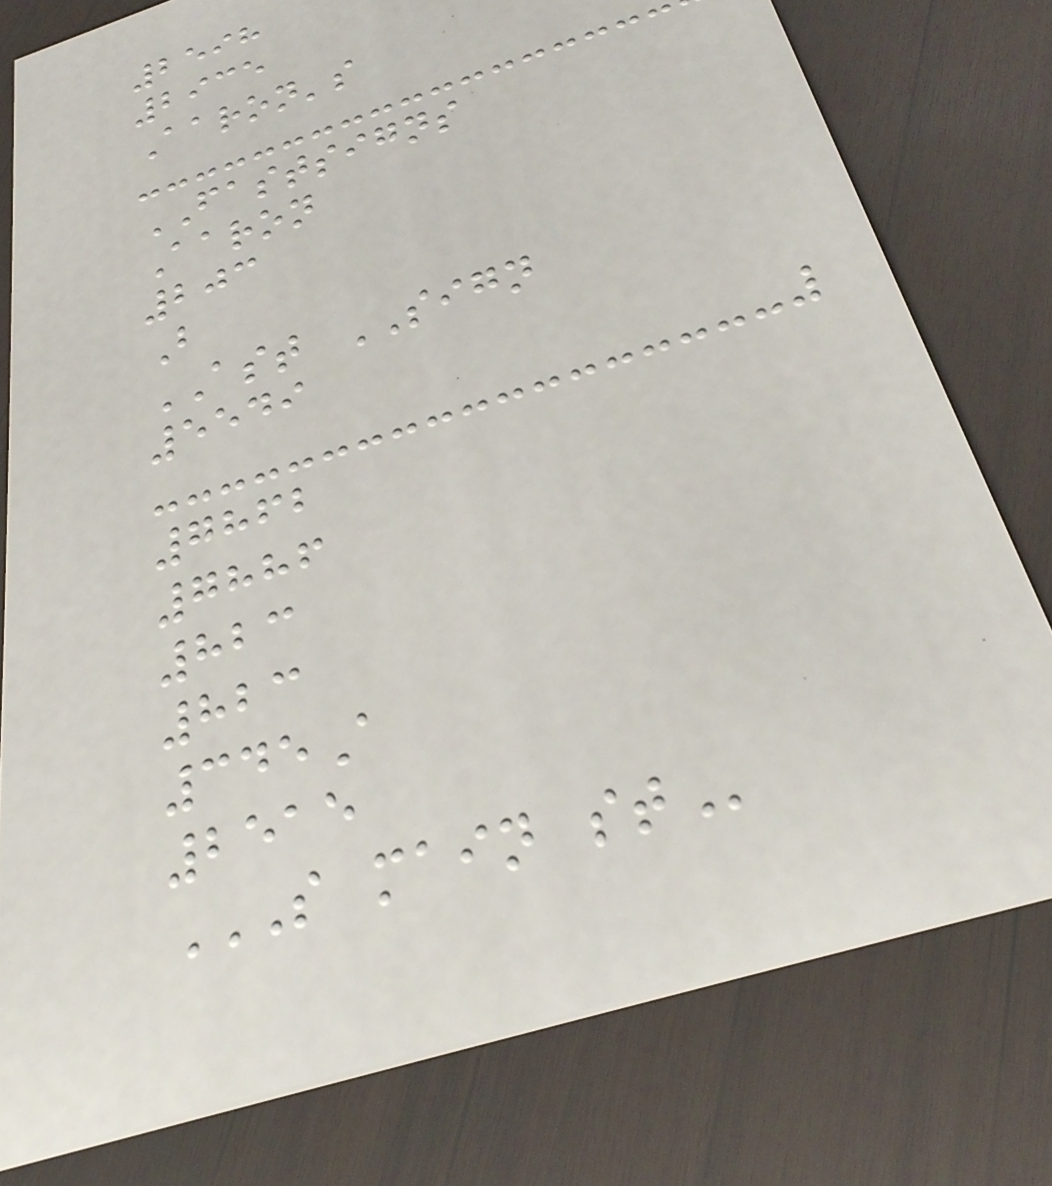2598
2935
Aaron's
FASTSIGNS
Aaron
203
B
AST SIGN
5549
7862
7886
823
823
345A
2515
S MAIN ST
